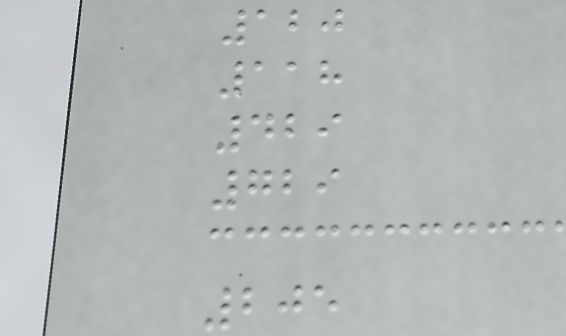120
118
429
729
205
